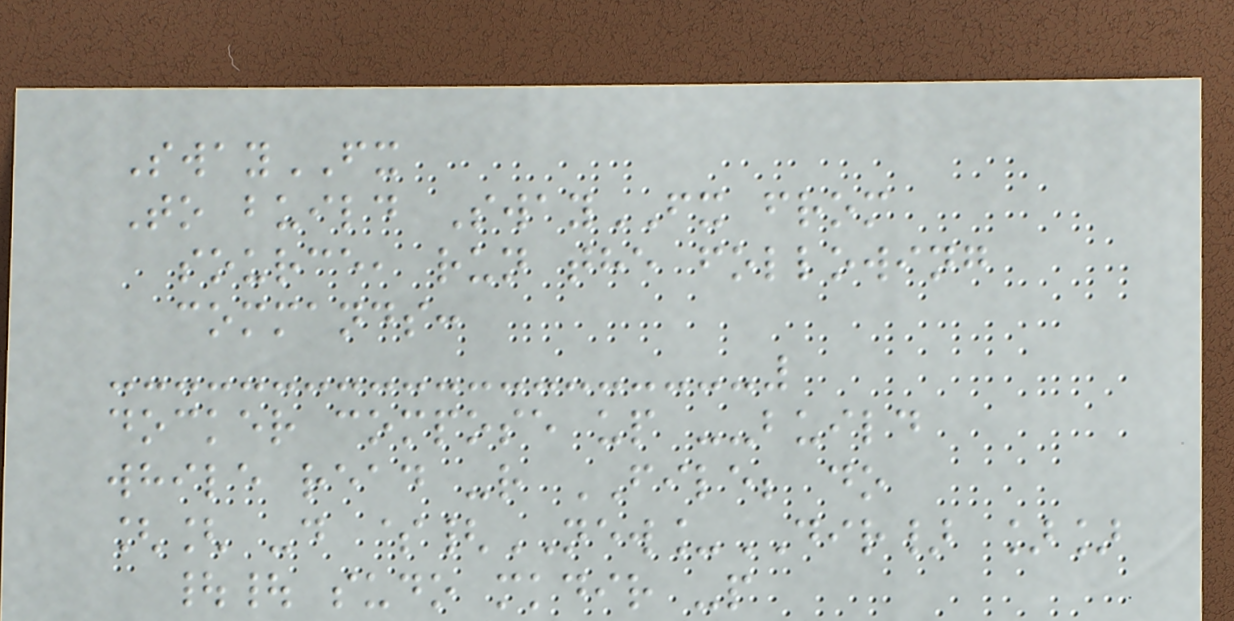SwayFX
To build SwayFX from
source, run the following
commands:
docker compose up --build
while read -r FILE; do
[[ -d ${NEW_DIR} ]]
|| sudo mkdir -p
